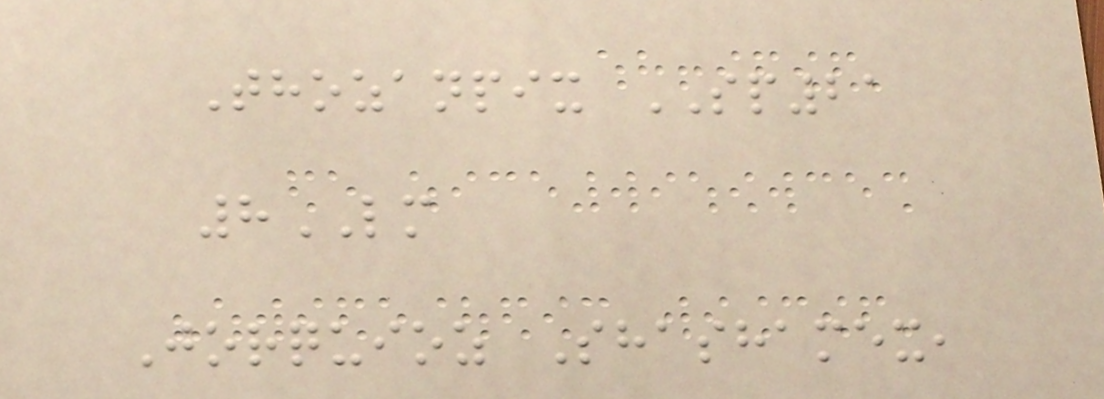Thozanpix SP21
8LM
Jorquioz Shashamex,
